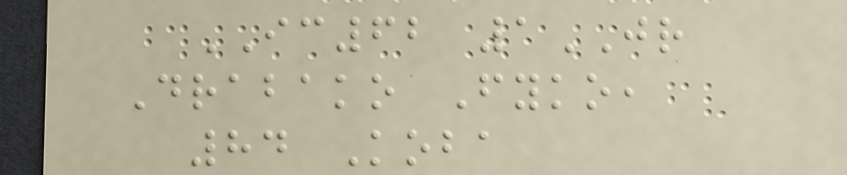IC62 1JR
Drabako Fyko,
84 Koba
